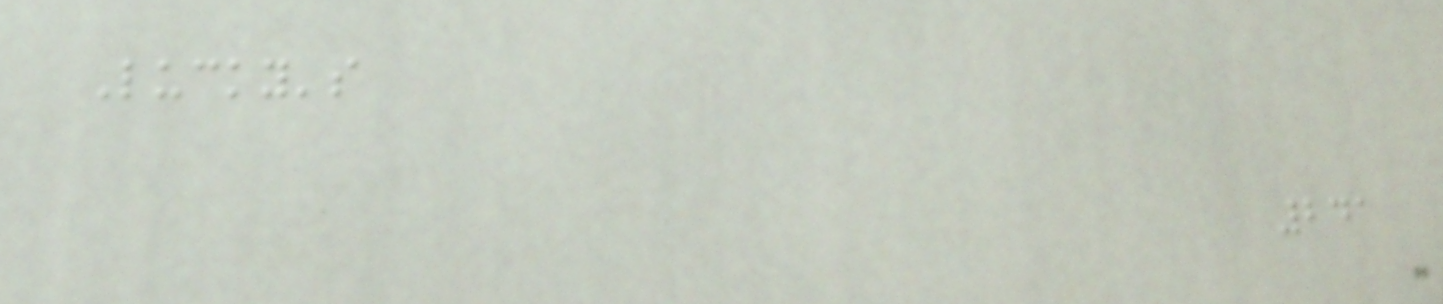Lucky's
241
